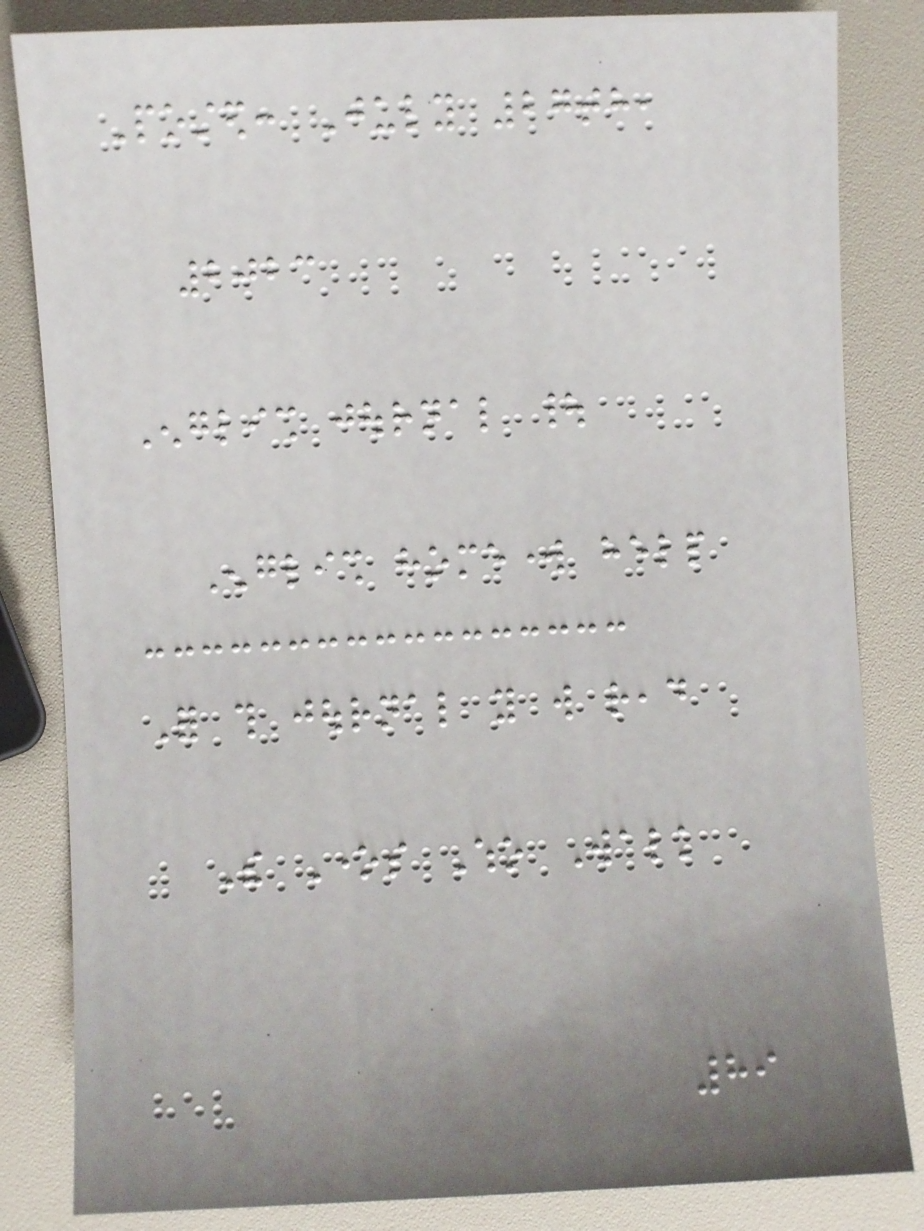Posted: July 27th,
2023
English journal |
English homework help
For this journal you will read
The Ones Who Walk
89
